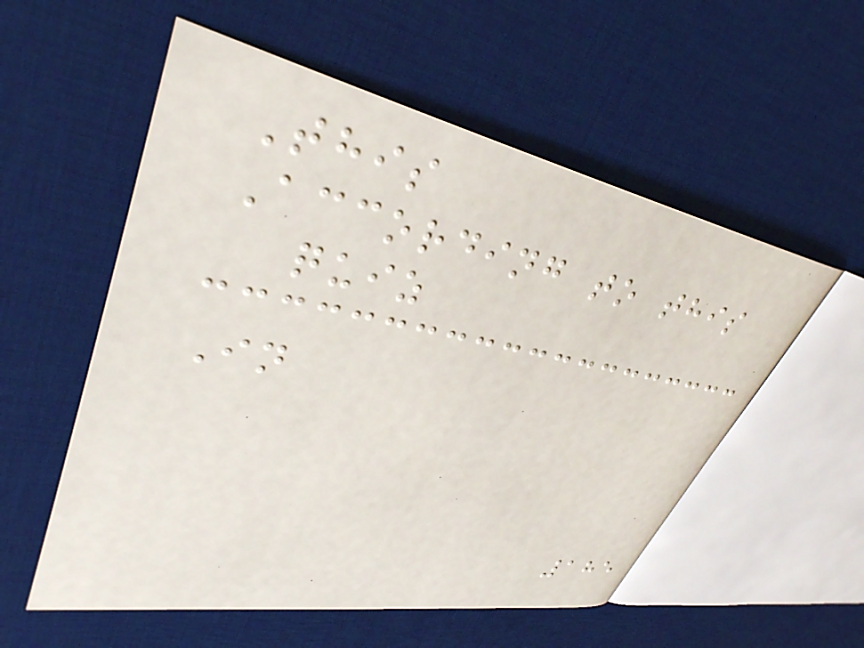This
According to this
quiz
In
185
